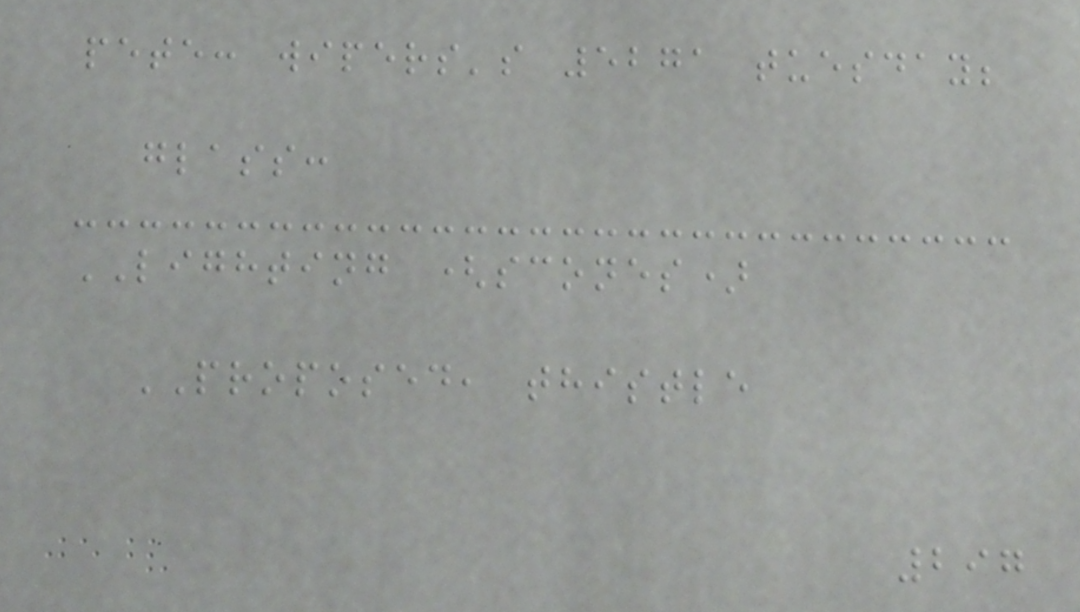pete: wipers's 5271 tuesday;
glass:
LIGHTING (scones)
PROPOSED, thistle
297
